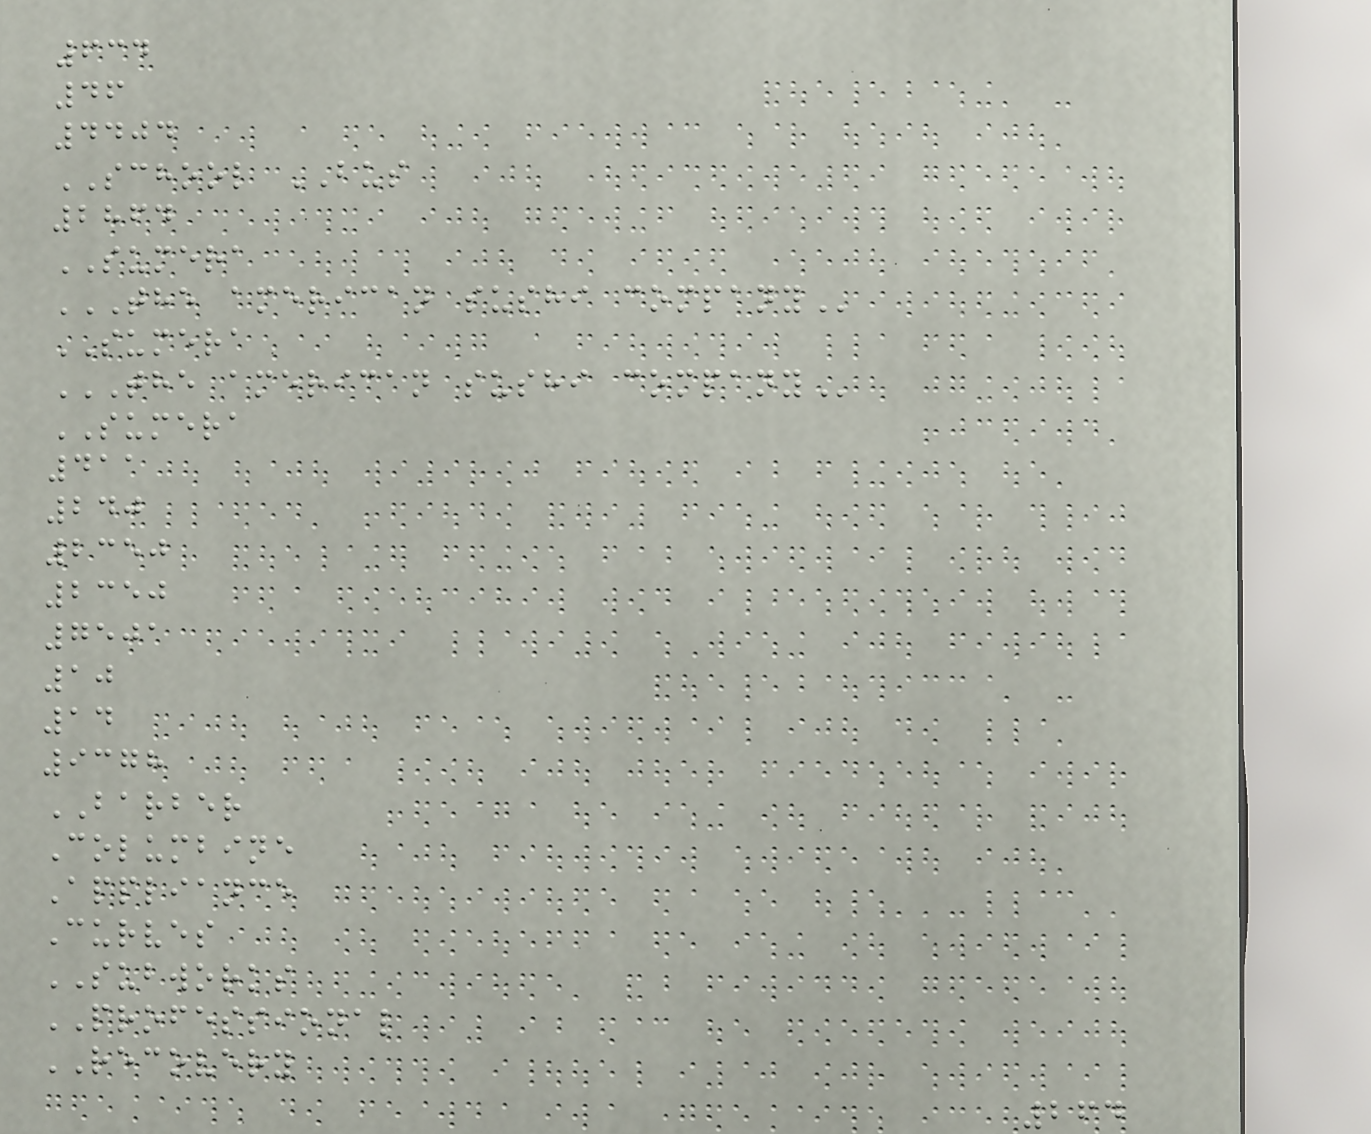634
46
4404
SCHOOL BUS
2864
SUMERA
THE AMERICAN SUSHI COMPANY
SUMERA
THE AMERICAN SUSHI COMPANY
SUMERA
411
240
2350
2350
7501
10
14
9378
BARBER
Columbine
Appliance
Curves
SUBWORKS
PROFESSIONAL
RECOVERY
264
